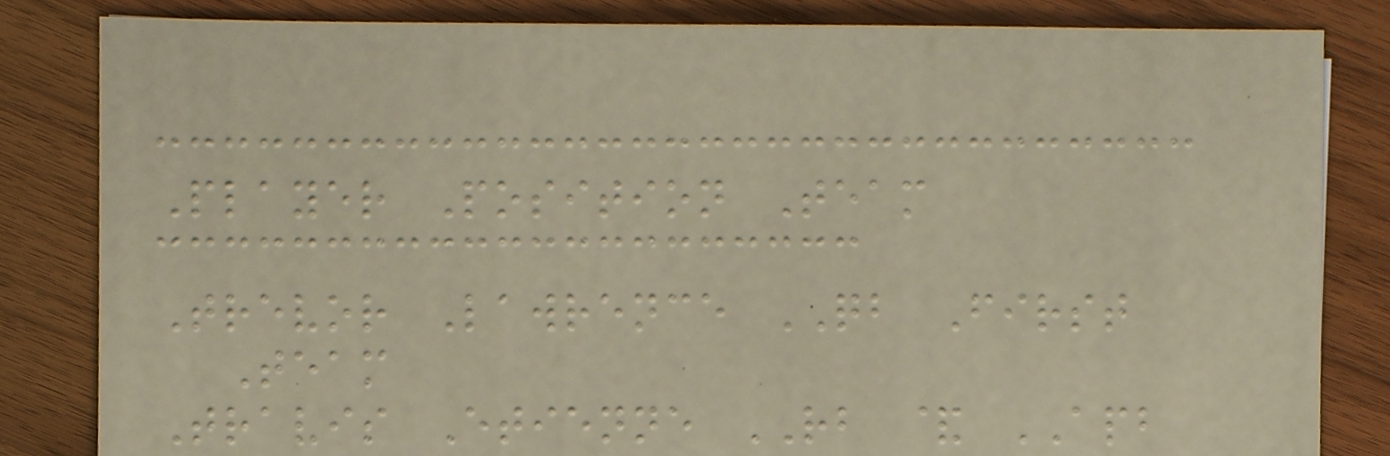Player Position Team
Trevor Lawrence QB First
Team
Travis Etienne RB & APB
